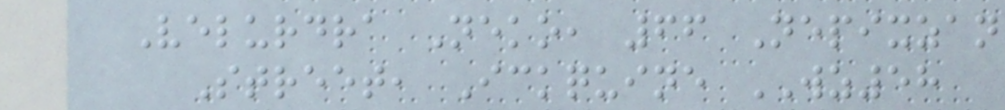Velurdra Neko, 66 Nepixzan
Street, Ickquine WZ58
